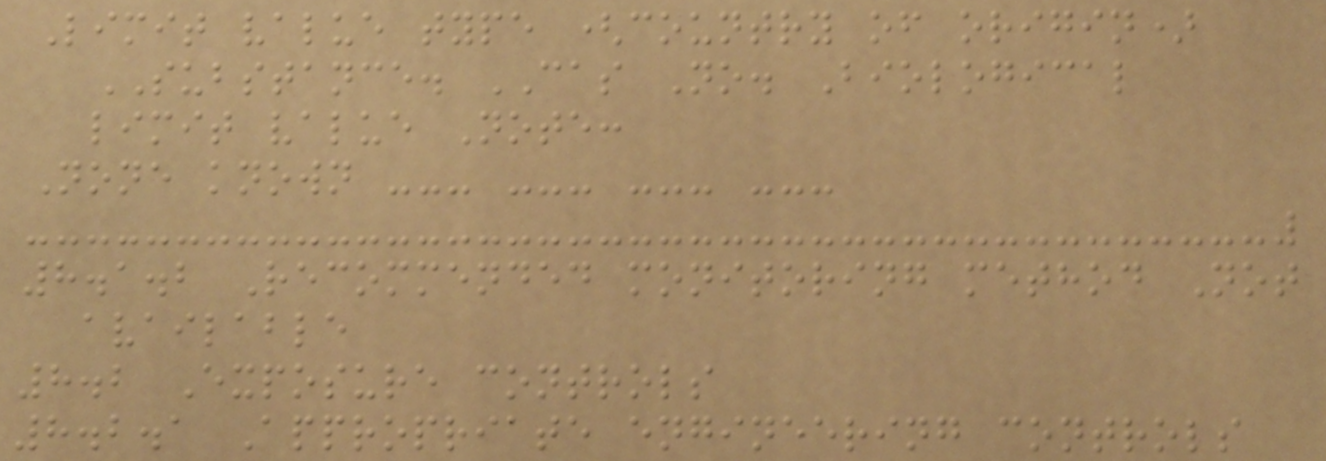Limit value type (country of origin)
SUBSTANCE. CAS No. Biological
limit value Note:
None known --- --- --- ---
8.1.2 Recommended monitoring method Not
available
8.2 Exposure controls
8.2.1 Appropriate engineering controls
